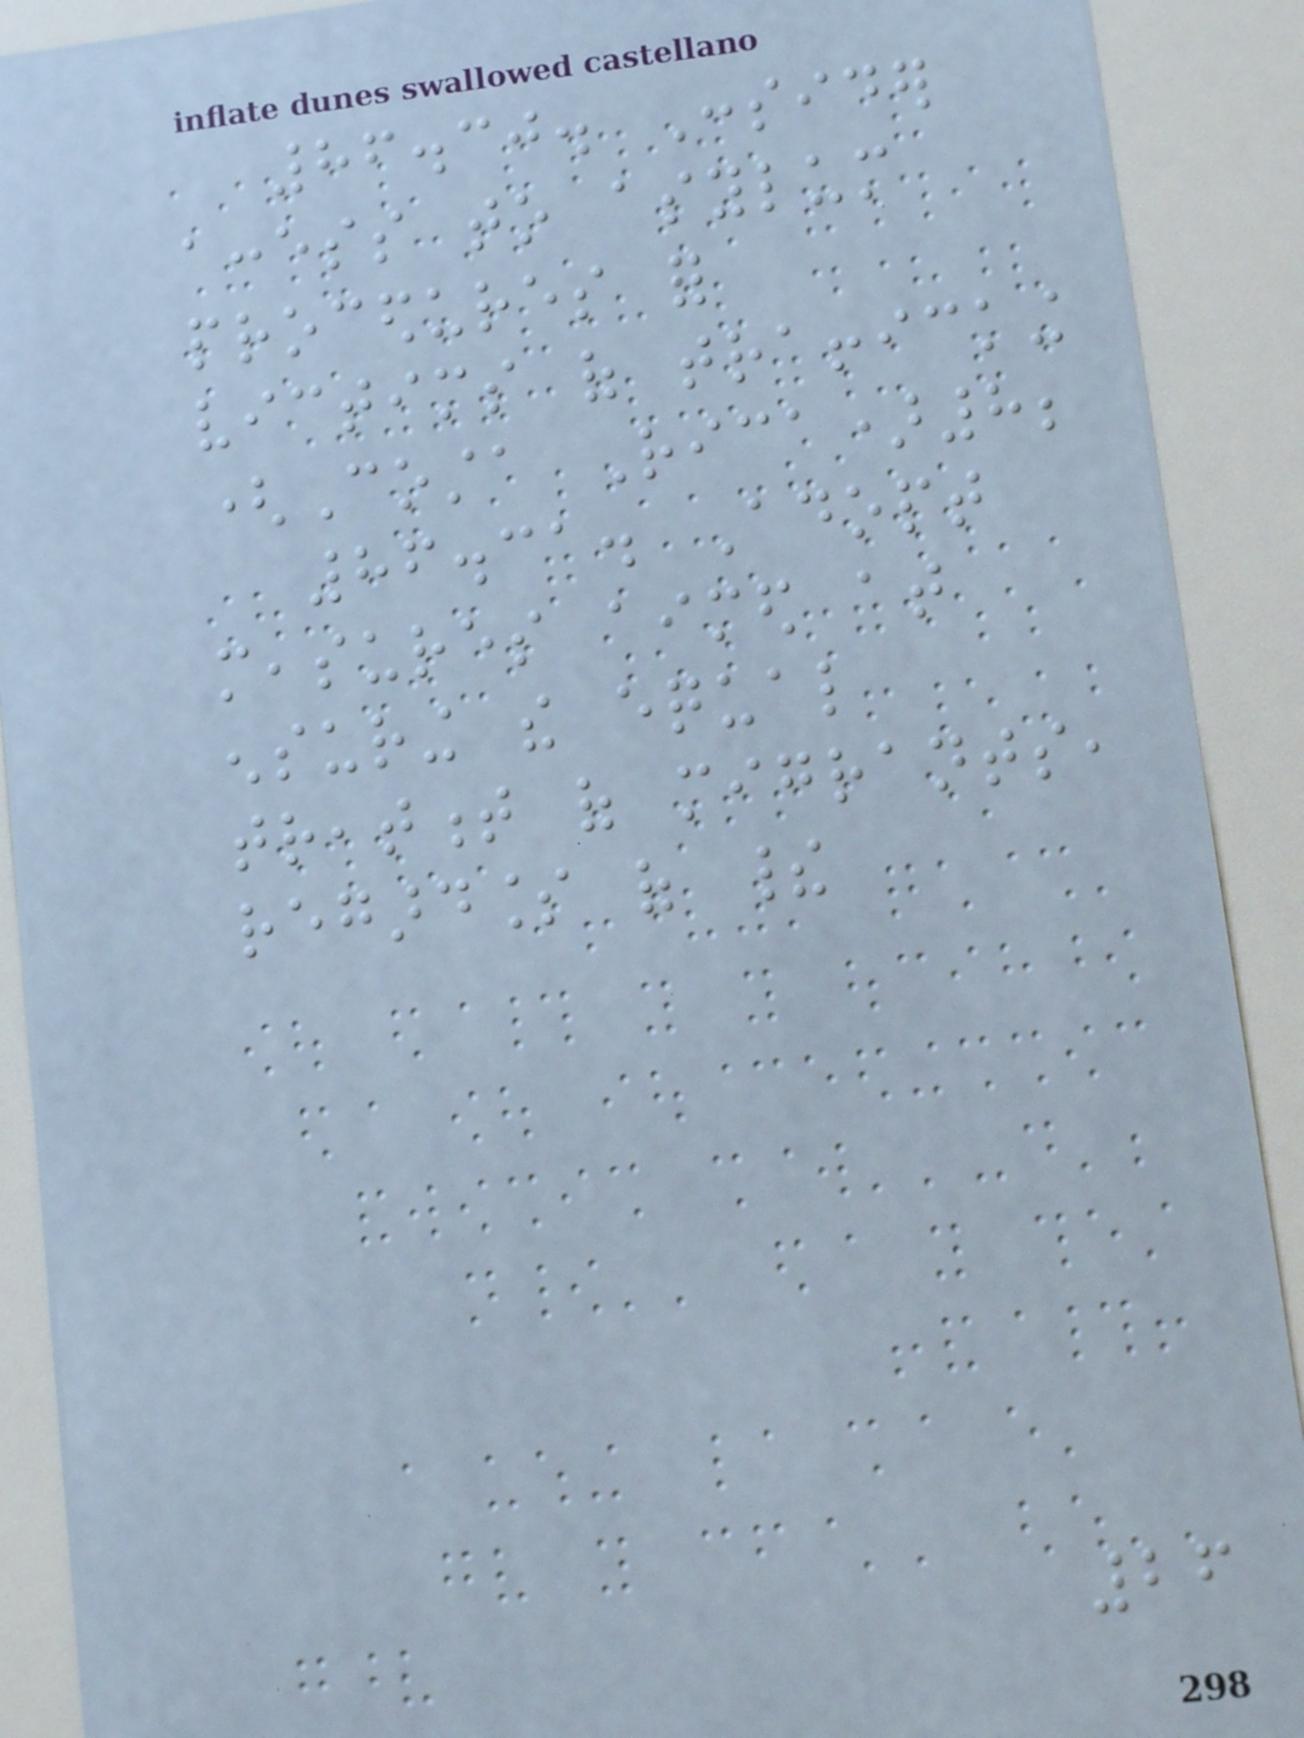86.30. Consider
access to asylum
procedures for
victims of trafficking
(Costa Rica)8;
86.31. Adopt
measures aimed at
ensuring the equal
treatment of migrants,
regardless of their
26
